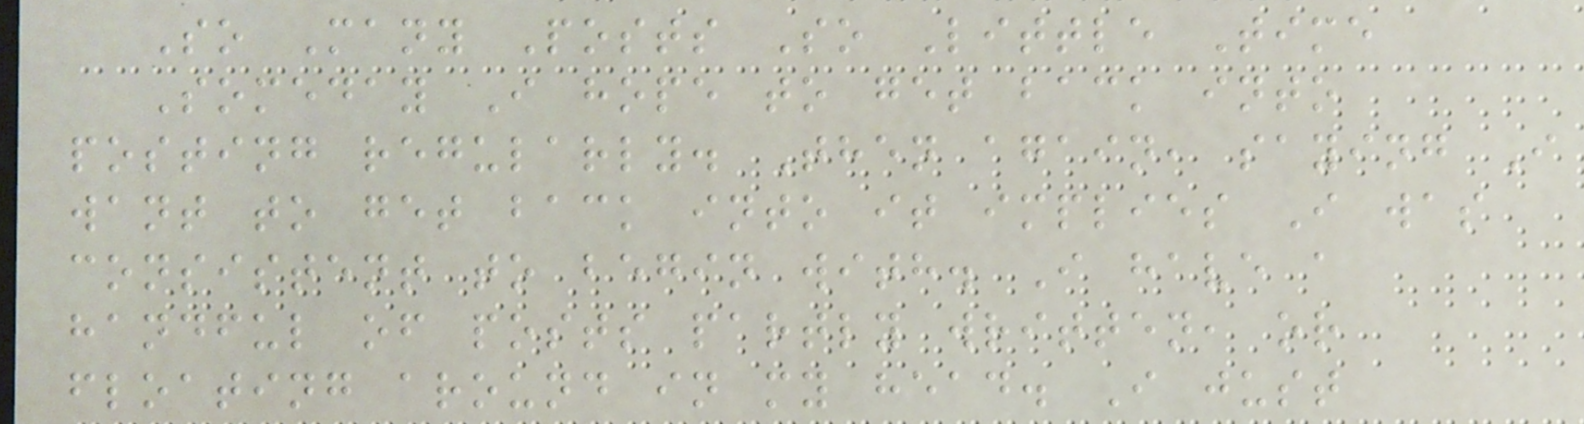So Many Posts So Little Time
Someday I hope to get back into
posting regularly. Then again, saying I
want to get back into it implies I was
consistent to begin with. I have a
handful of posts partly written, or
floating around in my head. I just
